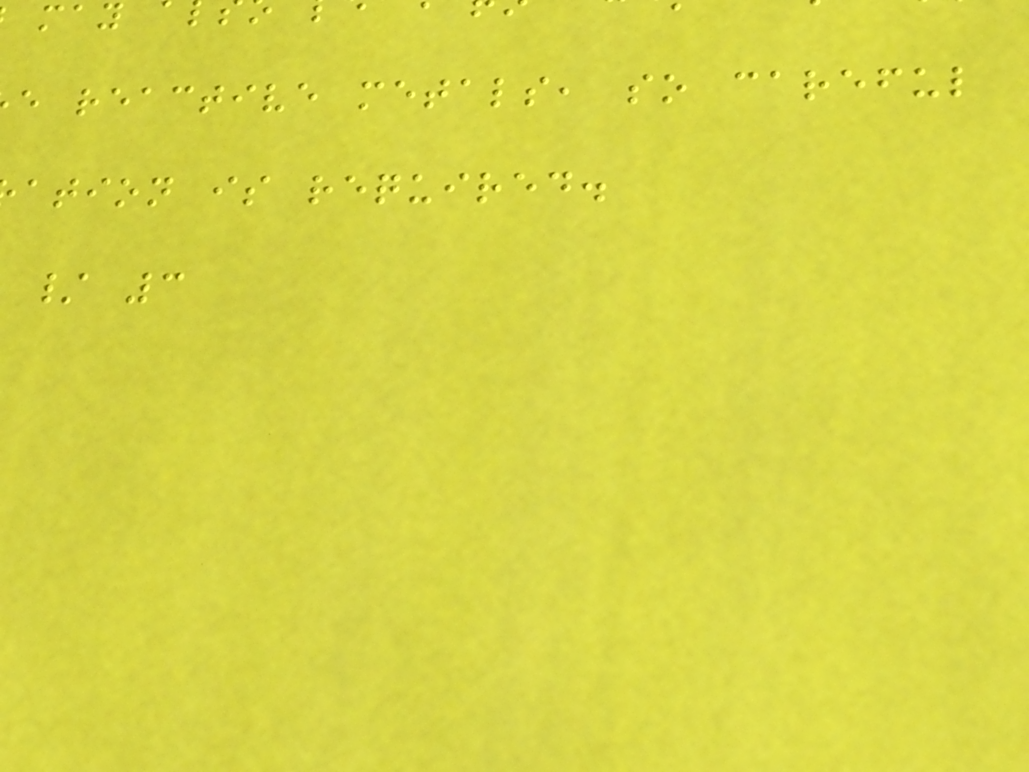e reactive metals, so careful
ation is required.
/ 3
